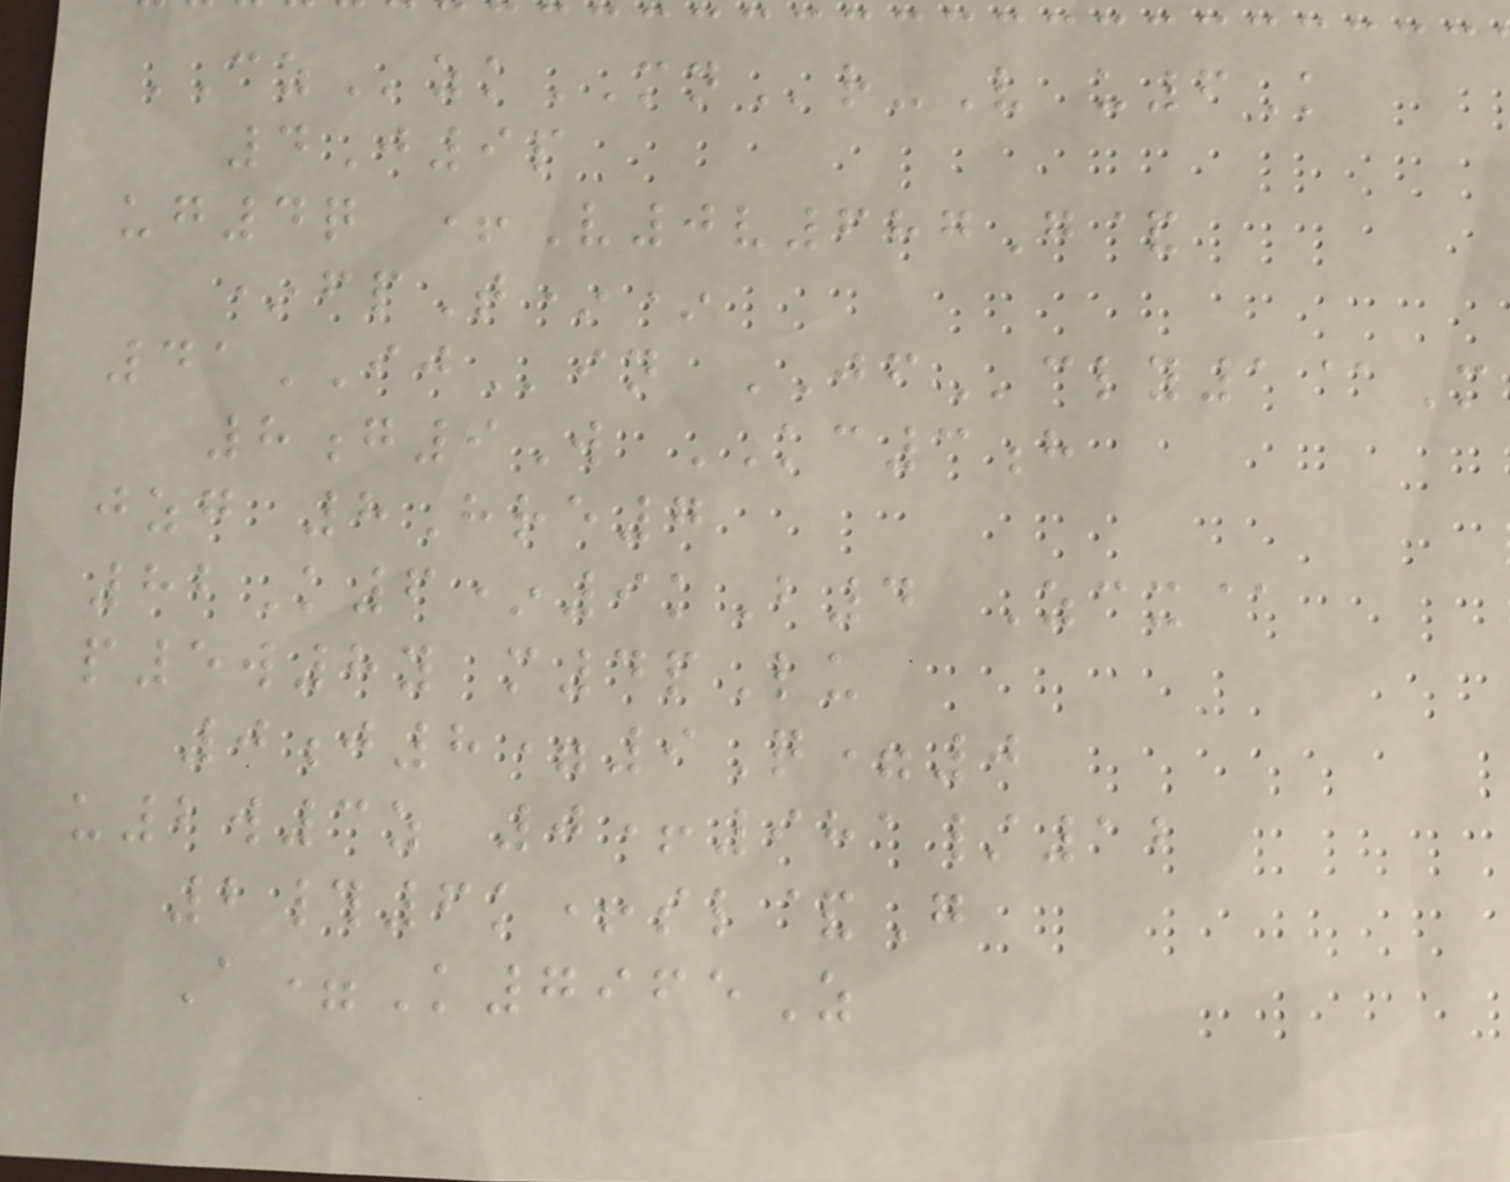CZzkMNr-V u6K
4J9p
ug4q +V0v687G&
*fpT**
41IJin JFcly1@M
8g9W KC3h
jzg 8Hre7
82K6*9kB4 Zcx@
p5w8y m4pLu
0j8=9Q=0
u2w3z 0+981/12
2#6k+sl&G
A=K7965Z
